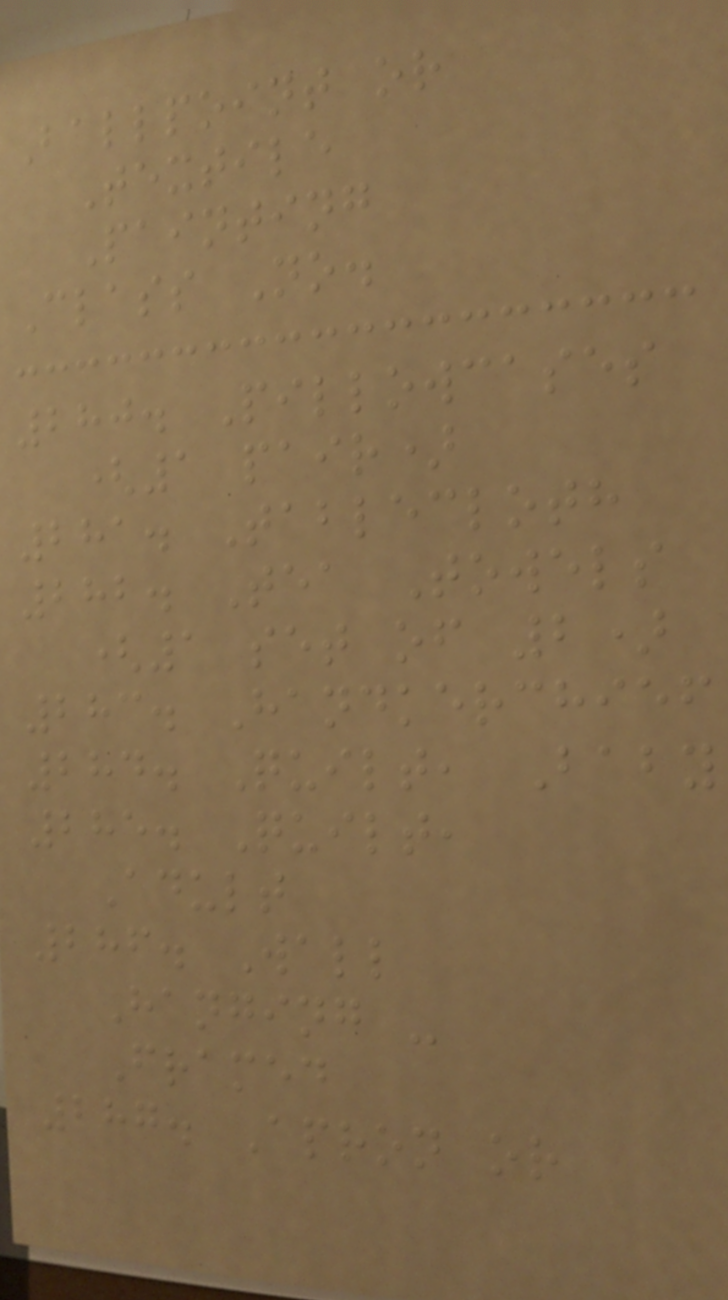Ballpoint or
Textile
Painting
Class No.
280. Pillowcases
(1 pair)
281. Tablecloth
282. Tea Towels
(1 set of 2)
283. Handkerchief
284. Quilt, Baby
285. Quilt,
Adult
286. Wall
Hanging -
Framed
287. Apron or
